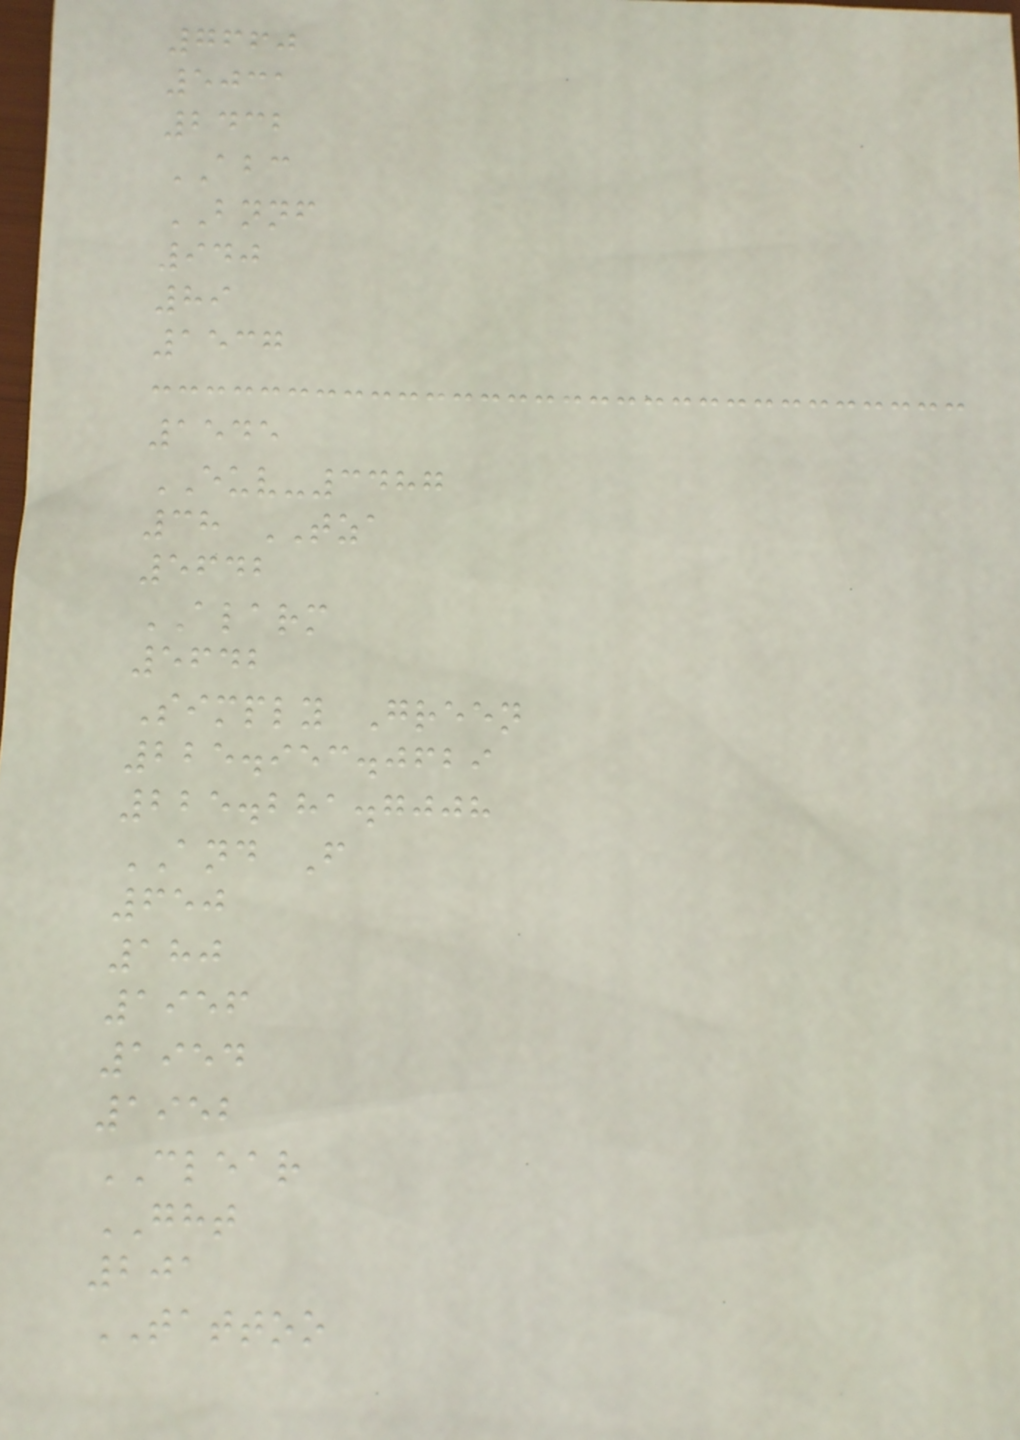7660
5031
2432
ABC
BNNF
940
89
1537
1545
EUV-3487
38 TZA
5642
ALARM
5642
Simply Green
225.953.0629
225.281.7008
AND F
650
180
1956
1954
1952
CLEAR
GHT
201
TATTOO
